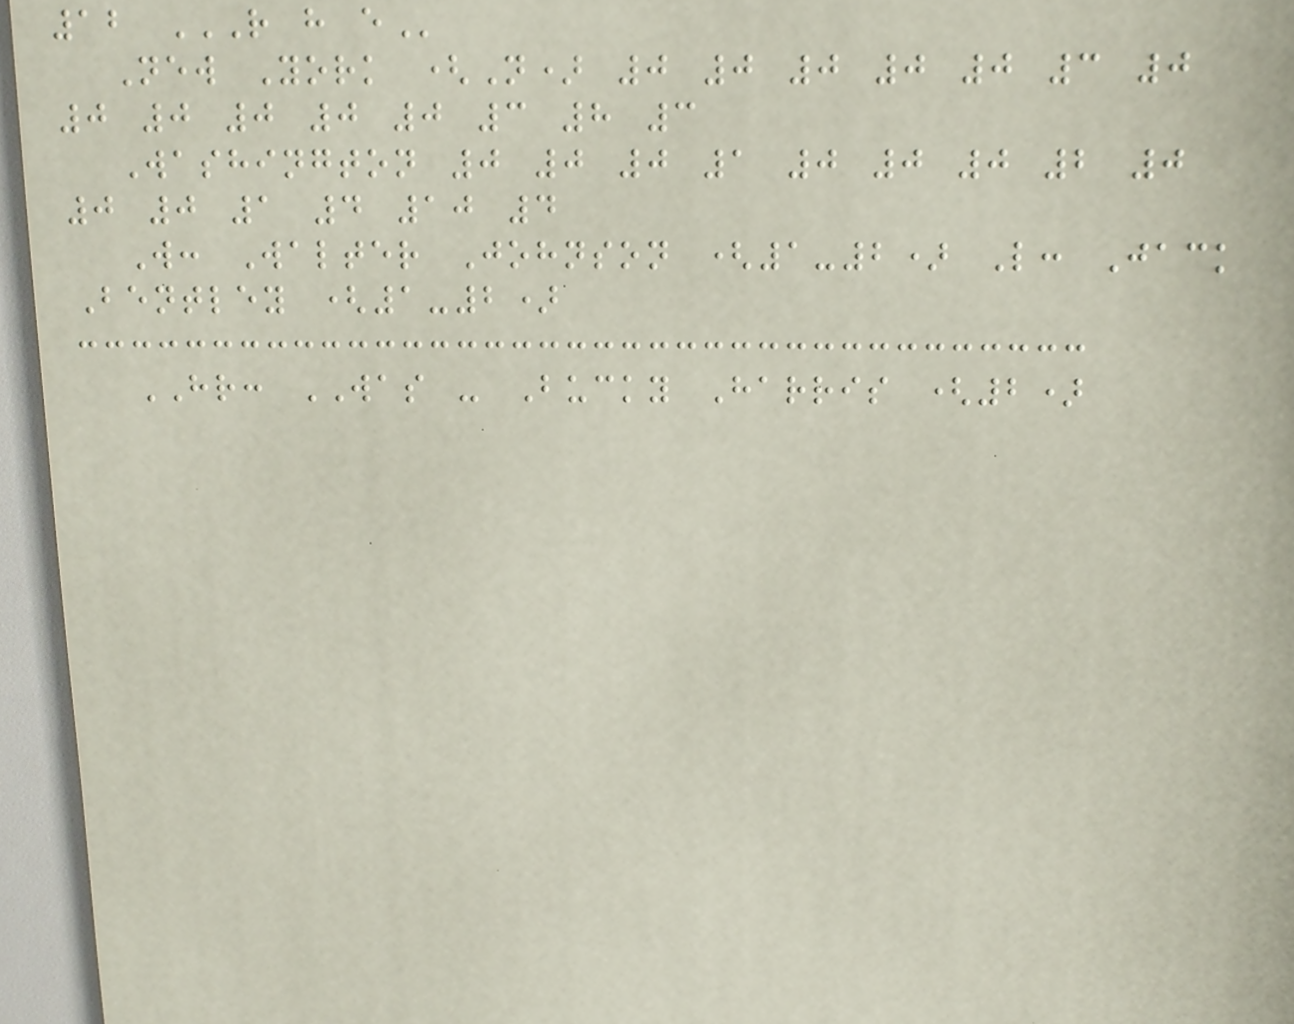12 R H E
New York (N) 0 0 0 0 0 3 0
0 0 0 0 0 3 8 3
Washington 0 0 0 1 0 0 0 2 0
0 0 1 4 10 4
W: Walter Johnson (1-2) L: Jack
Bentley (1-2)
HR: WAS - Bucky Harris (2)
